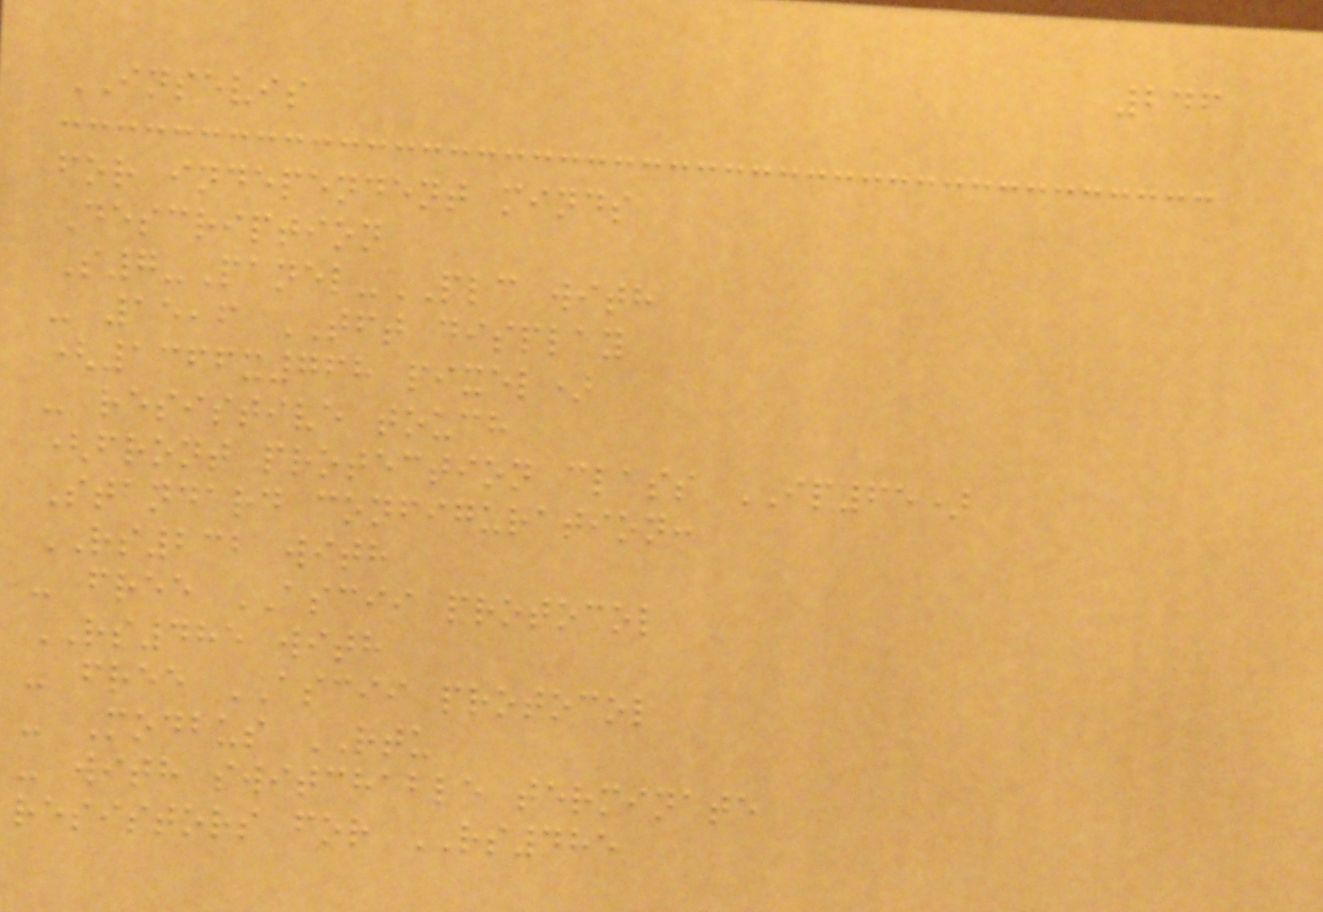246
INSEVIS
for independent minds
Description
S7-Panel-PLC with
- 15,6 TFT display
(1366x768 pixel)
- resistive touch
(front protection class IP65)
Standard configuration:
RS232 with
- free ASCII protocol
RS485 with
- free ASCII protocol
- Modbus RTU
- with switchable terminate
resistors for RS485
